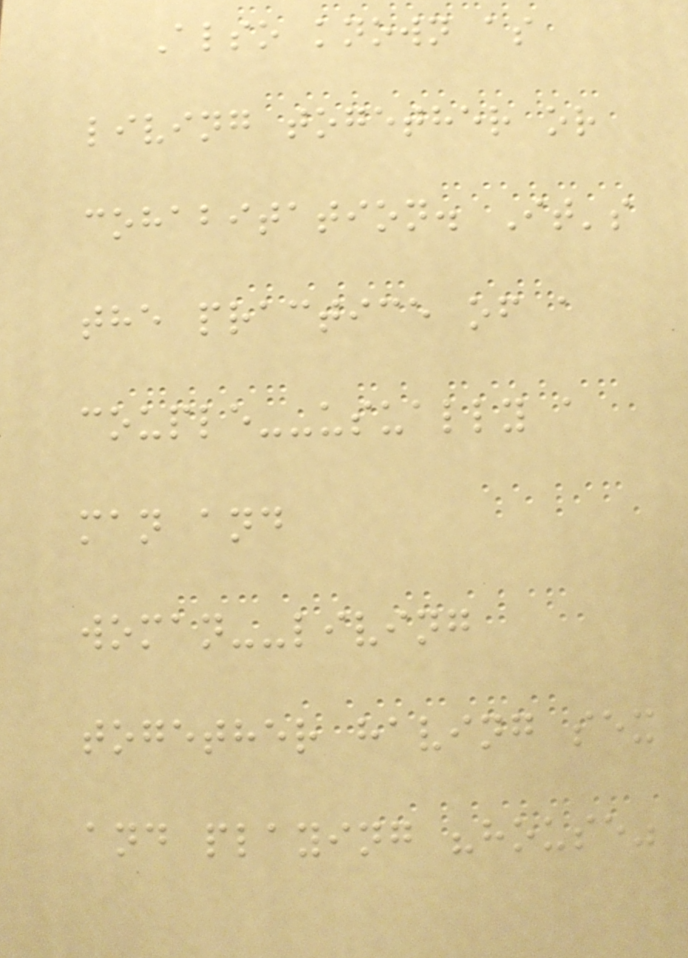Also known as
living together or
cohabitation. It's
the practice of a
couple--usually a
man and
woman--living
together having sex
and playing "house"
